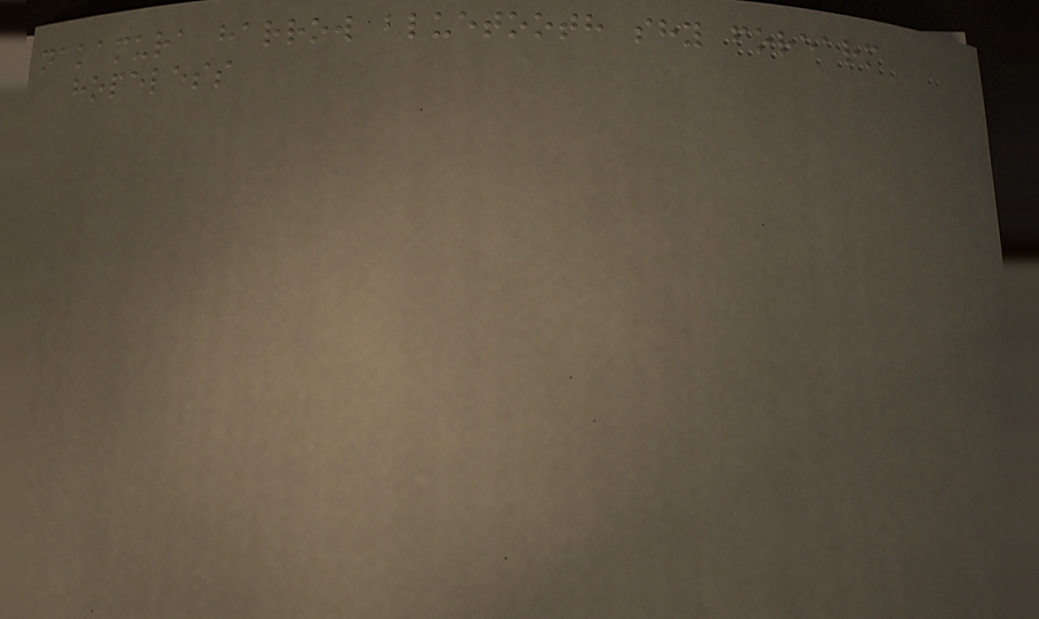nakamura harrow bluetooth shy forearm
hopeless
